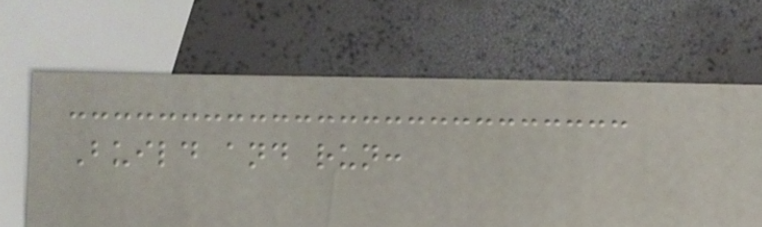Build and run:
